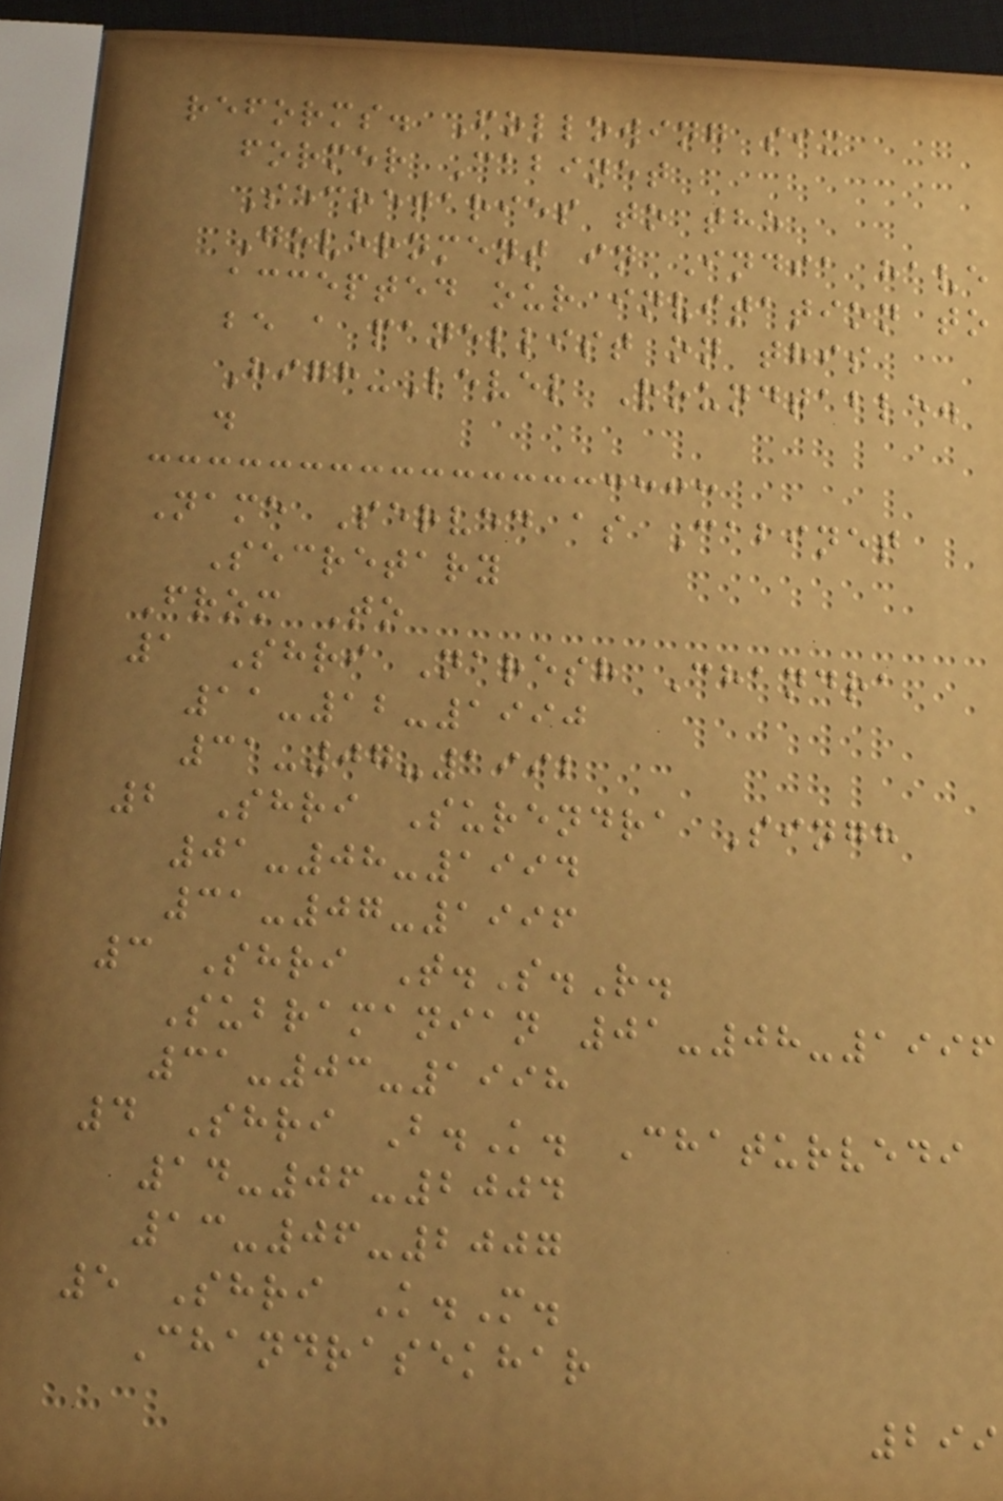reforms. Following six
former Cabinet
Secretaries to the
Government in India have
accepted our invitation to
be a panellist on this
High-Level Roundtable.
.
Name Served as Cabinet
Secretary
From To
1 Shri Naresh Chandra
11-12-1990
31-07-1992
2 Shri Surendra Singh
01-08-1994
31-07-1996
3 Shri T.S.R.
Subramanian 01-08-1996
31-03-1998
4 Shri B.K. Chaturvedi
14-06-2004
13-06-2007
5 Shri K.M.
Chandrasekhar
299
